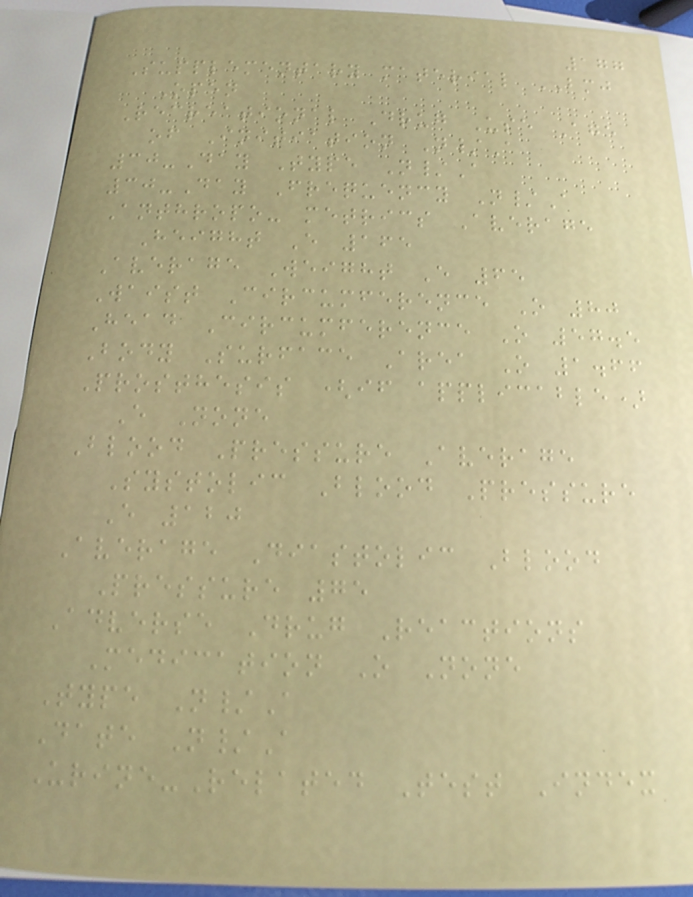177
Supplementary material BMJ
Open
Recreational Drug Use Age
of Initiation N/A
30-Day Type N/A
30-Day Frequency N/A
Anthropo- metrics Average
Height E 165
Average Weight E 65
Waist Circumference O 80
Head Circumference O 57.5
Body Surface Area O 1.66
Prosthesis (if applicable)
E None
Blood Pressure Average
Systolic Blood Pressure
E 120
Average Diastolic Blood
Pressure 75
Adverse Drug Reactions
Medication O None
Type N/A
Date N/A
Urine-Related Test Index
